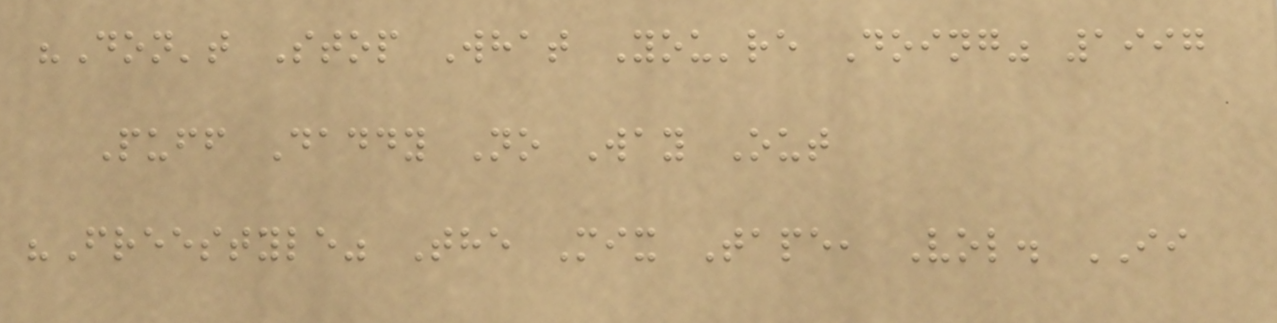"Don't Stop What You're Doing" 1997
Puff Daddy No Way Out
"Freestyle" The Mix Tape, Vol. II
